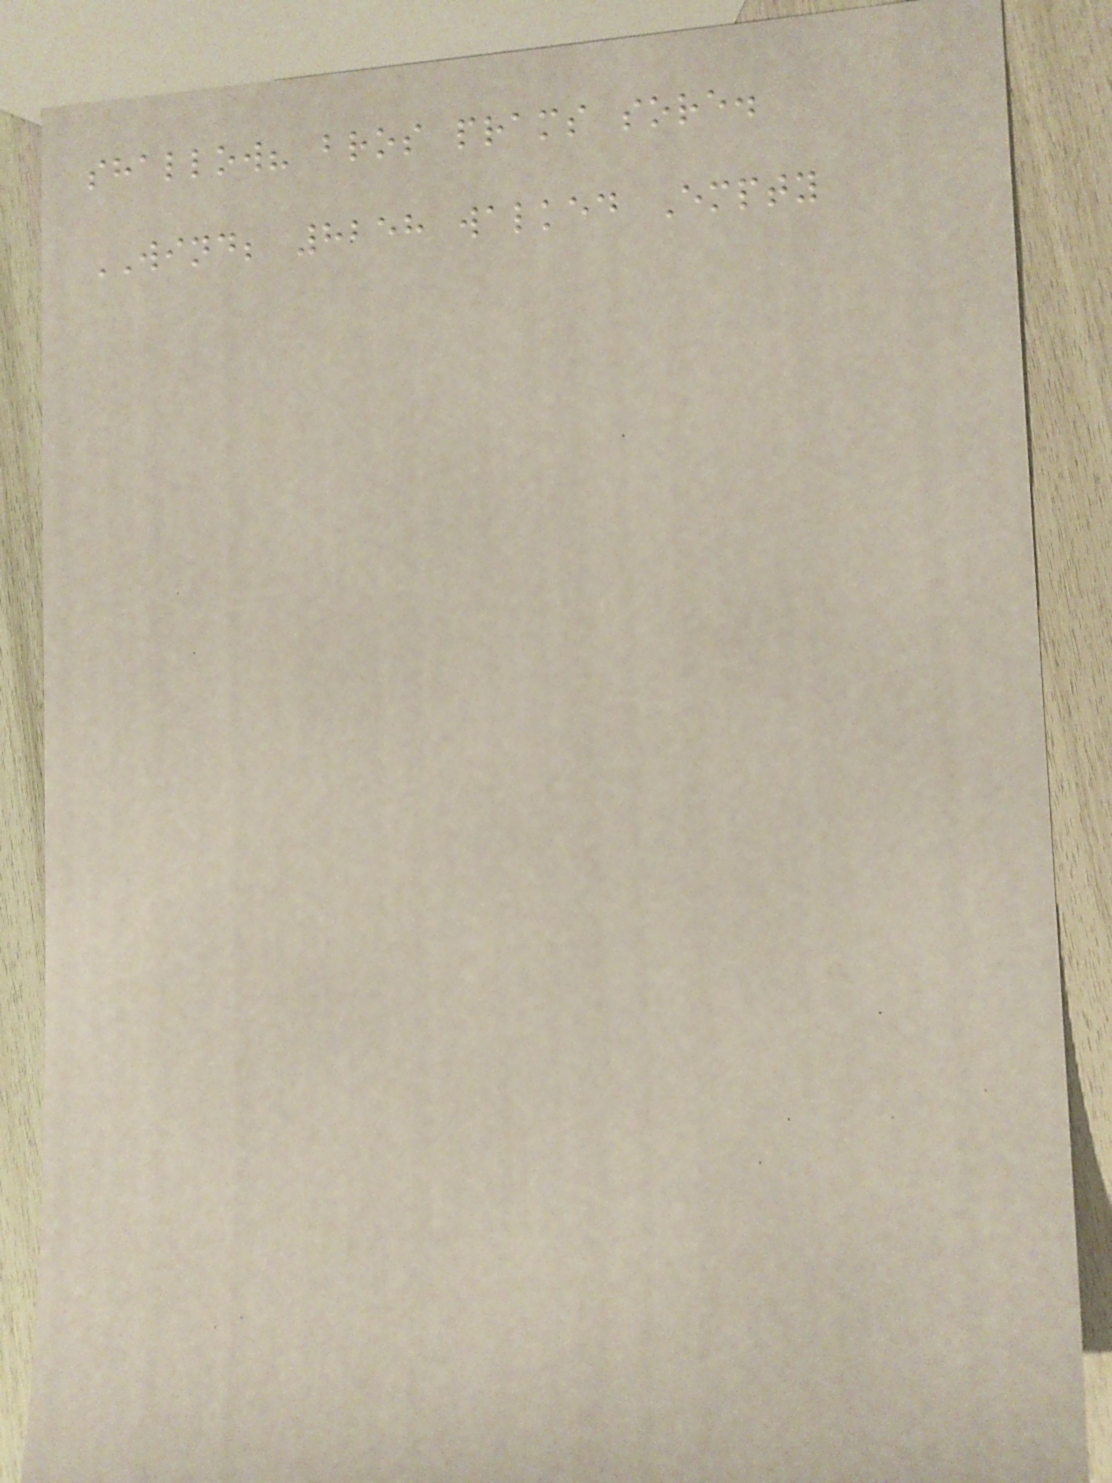shallow? bros prams sore.
WIND; 8258 walked Empty
